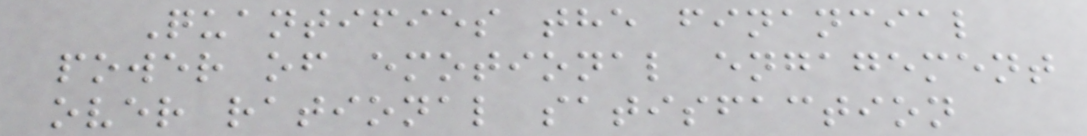Quantifies the financial
power of emotional engagement
over rational satisfaction
